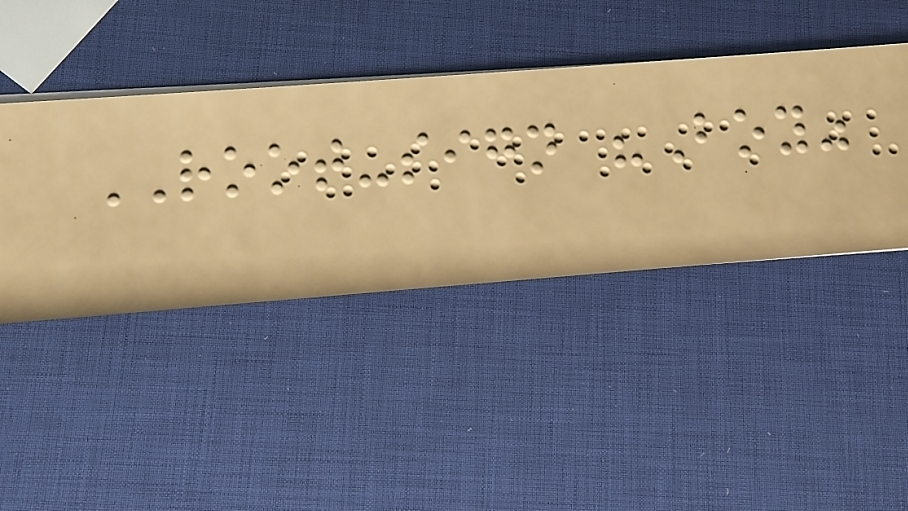ROOT-sign "Boy"
